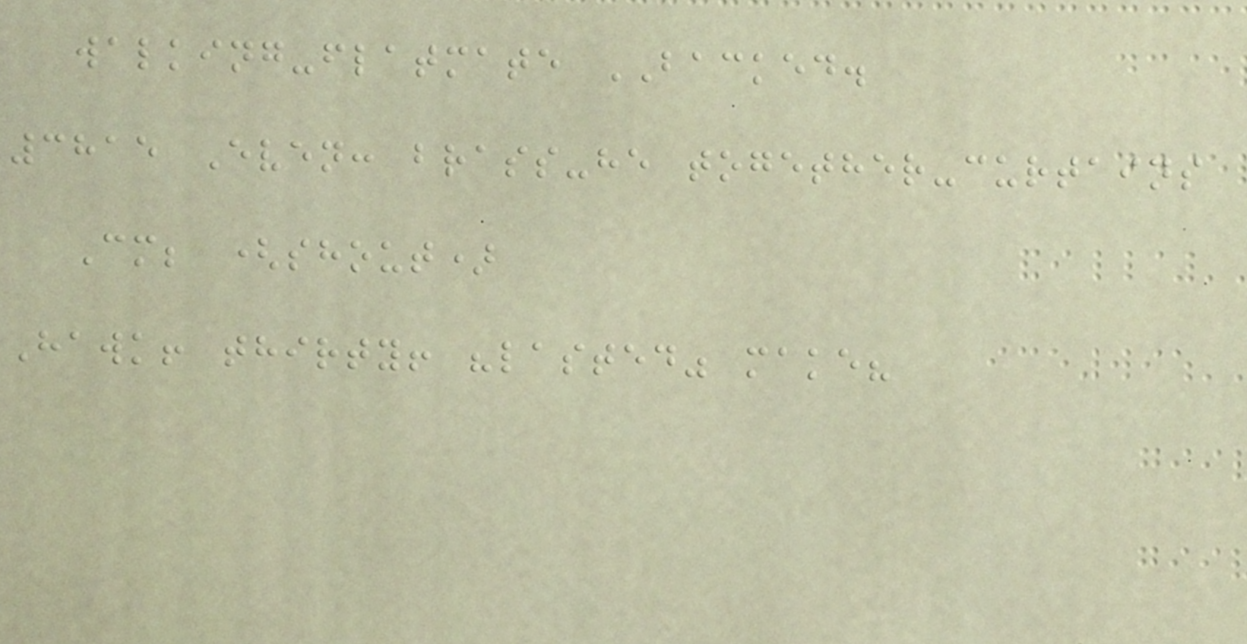walking-flatmate BACKED.
3815 Even: brass-he together-curtains
Cm; (shout)
Hawk! thirty! "lasted" make?
